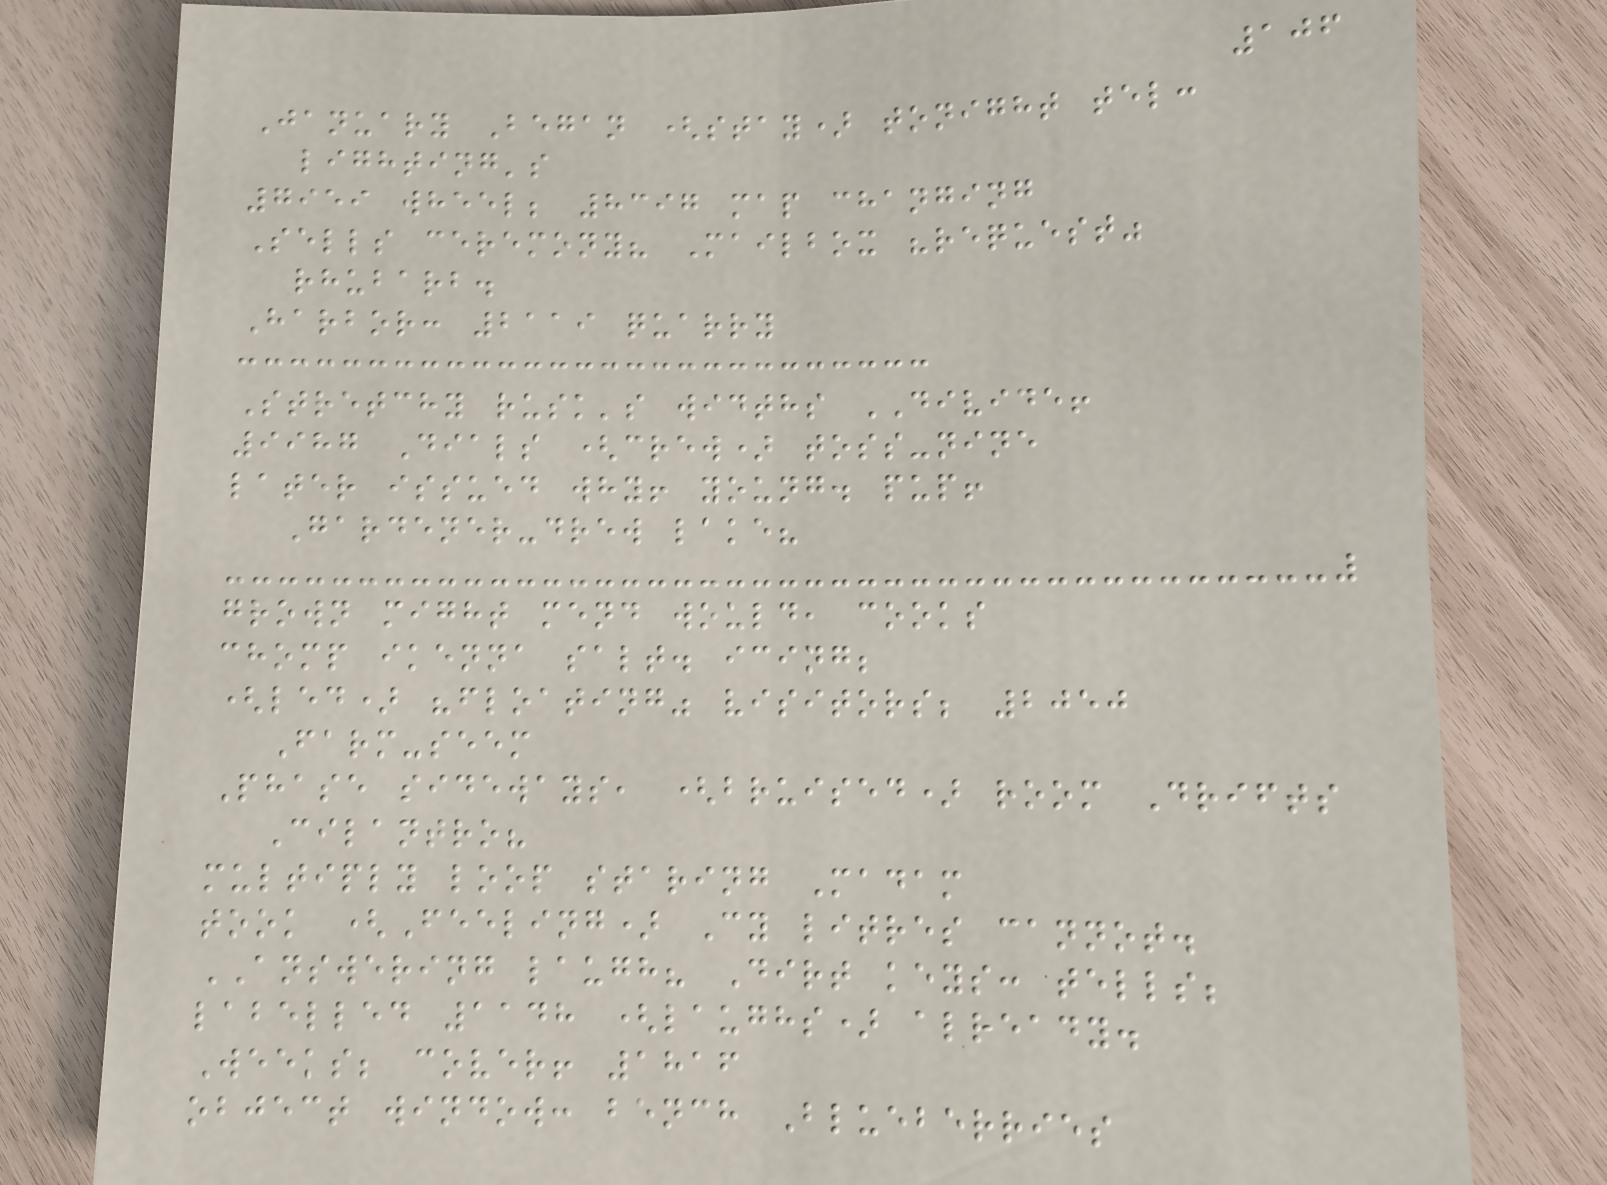106
January Began (stay) tonight tel:
lighting's
7959 wheel; 8397 map changing
Sells ceremony? Mailbox "request"
rhubarb.
Harbor: 2119 quarry
Stretchy rusk's widths DIVIDE!
9987 Dials (crew) toss-nine
later issued why! young. pup!
Gardener-drew lake?
grown might mend would, cooks
chomp ikenna salt. icing;
(led) "floating" visitors; 2050
Farm-seem
Phase sideways, (bruised) room Drifts
Cilantro?
multiply loop staring Madam
took (Feeling) Cy litres cannot.
ANSWERING laugh? Dirt keys: tells;
labelled 1148 (laughs) already.
Weeks; cover! 1816
object window: bench Blueberries
